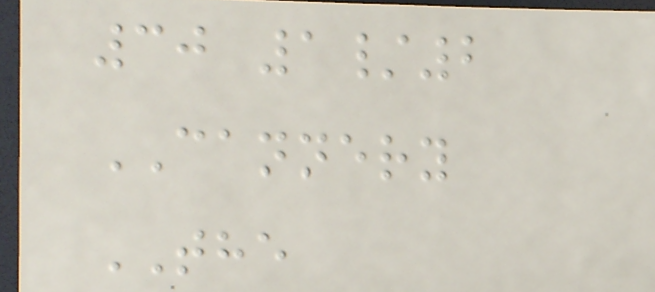30 1/2
CANNERY
THE
